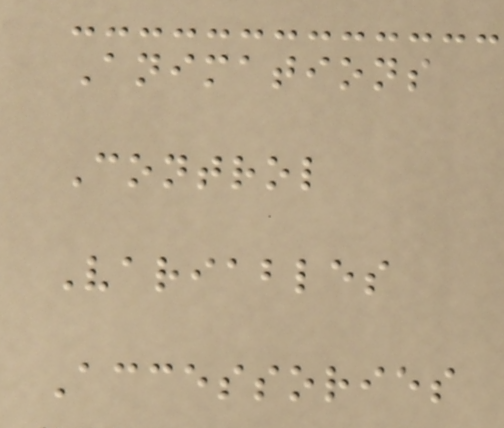Animations
Control
Variables
Accessories
